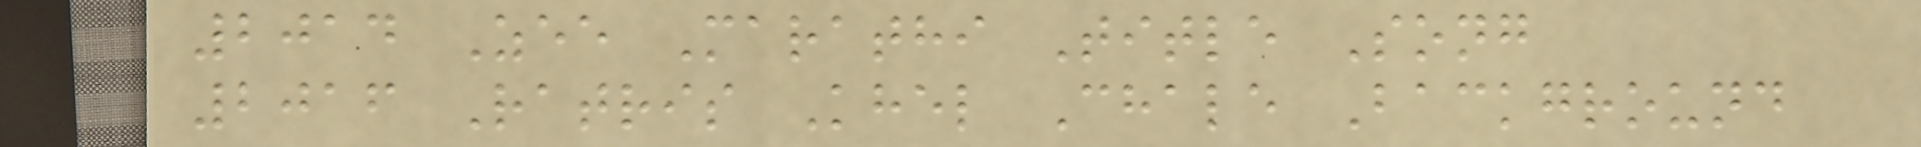2014 Zee Marathi Title Song
2016 Ratris Khel Chale Background
